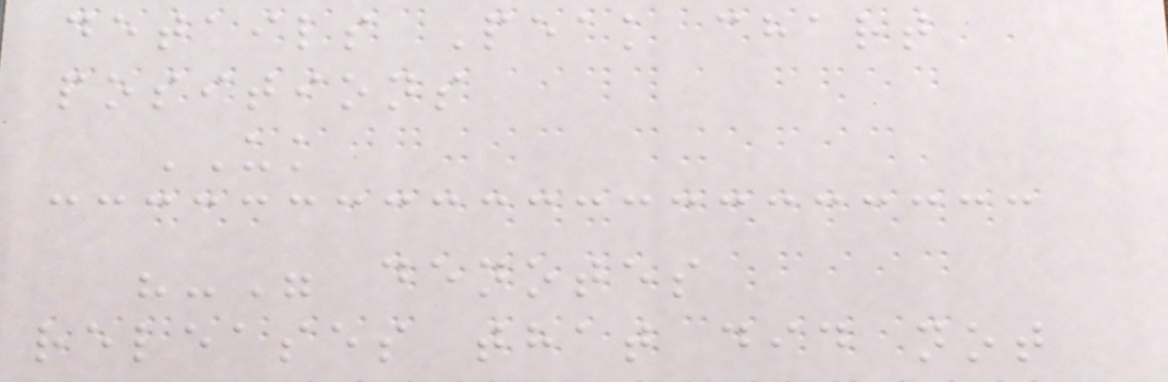details Peak chart
positions
UK
"-" denotes
releases that did not
